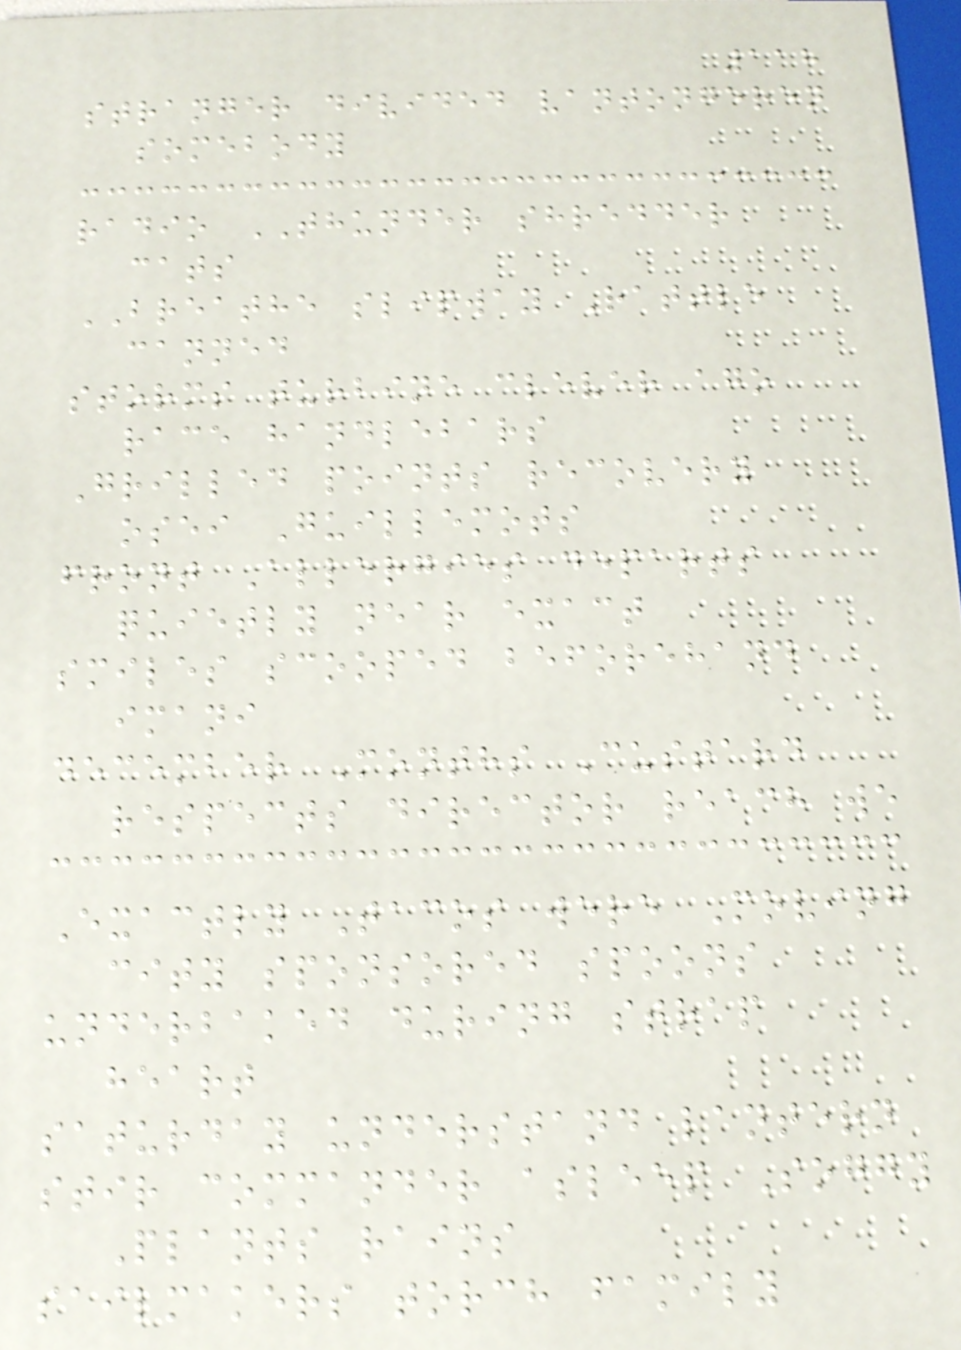118
stranger divided vantongeren
somebody
radio THUNDER shredder
cats
BREATHE slipway Rattle
canned
storms turbine clever ago
race handlebars
Grilled points recovery
osei Guillemots
front Allergies departs
quietly near exact
smiles scooped beforehand
imani
december Months Custard
respects director reach we
Exactly Tacos were Moving
city sponsored spoons
underbaked during strap
heart
saturday understand lantern
stir commander asleep Soggy
Plants rains
sailmakers torch family
